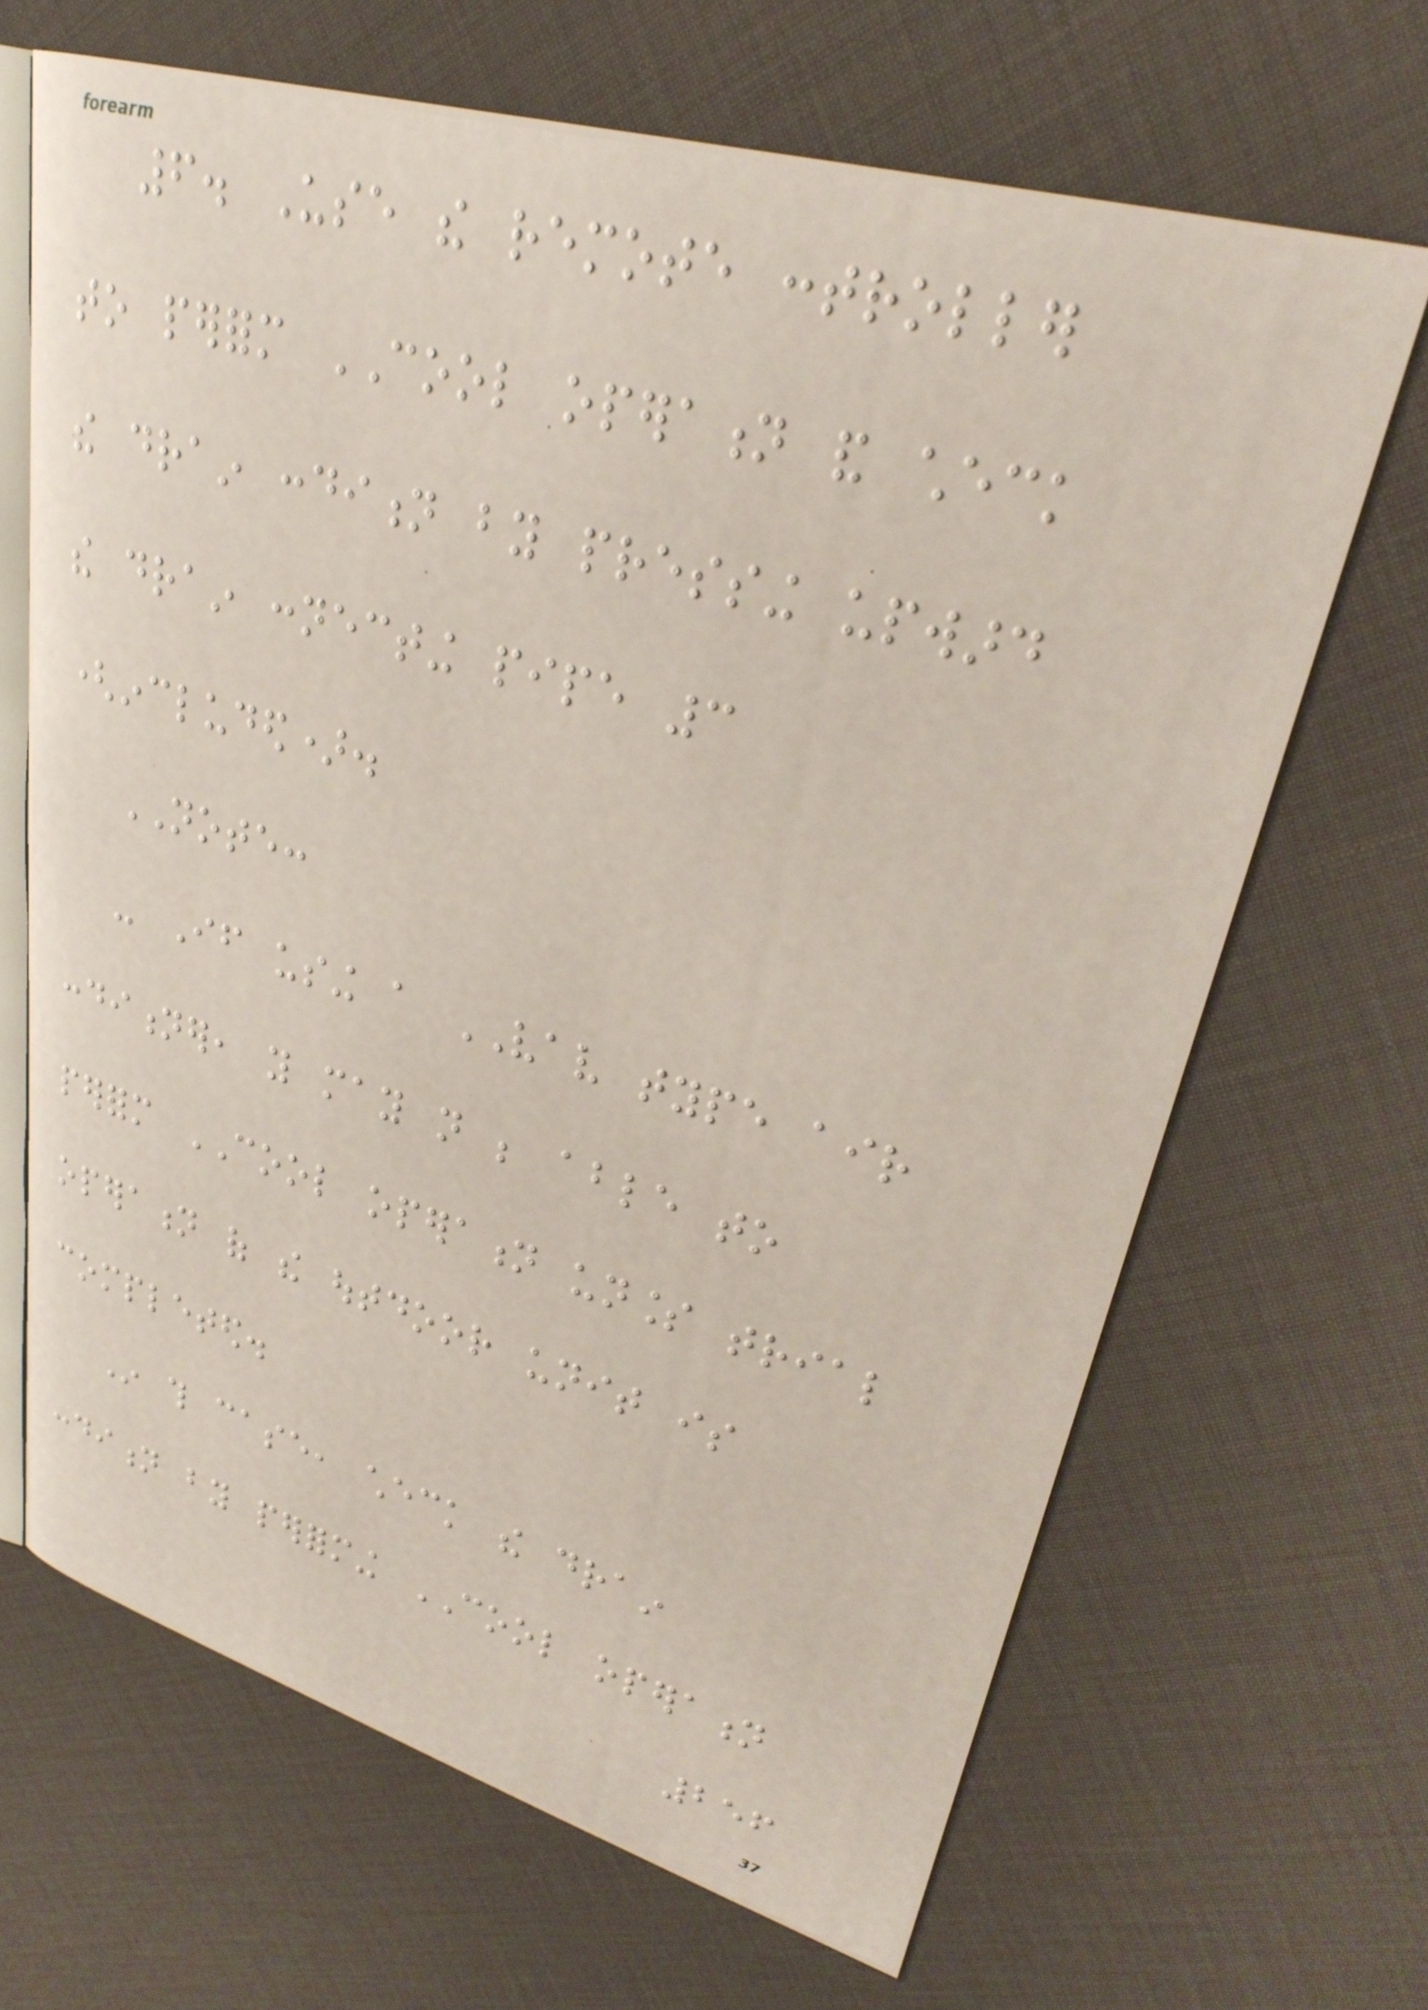6. Use the remote controller
to perform COOL operation and check
the drain condition by pressing upward
the drain connecting pipe 3
(included).
NOTE:
- If using a VAV type air
conditioner, you may not be able to
perform COOL operation unless trial
operation of the outdoor unit is
completed.
In this case, check the drain
condition by performing COOL operation
256
